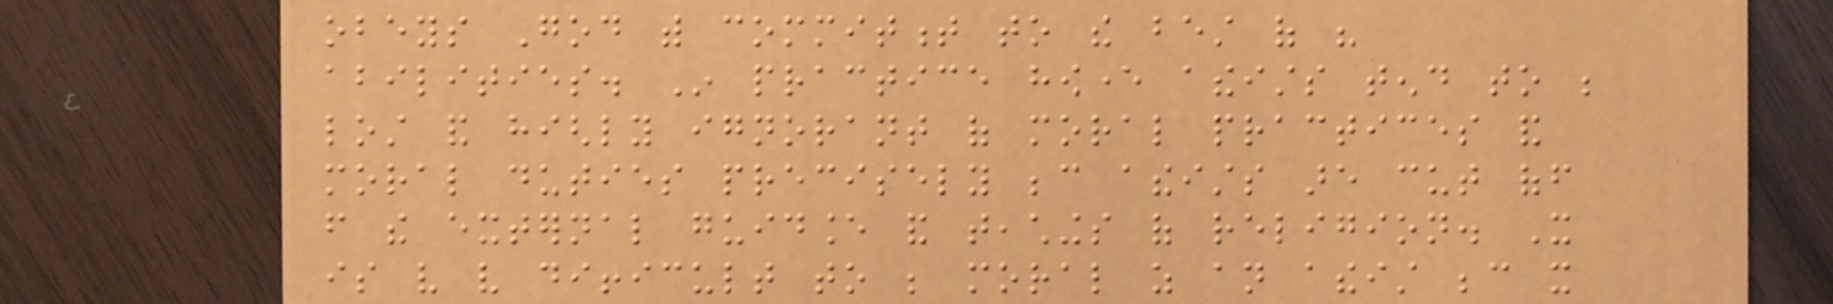obeys God with commitment to the best of his
abilities. In practice however atheists tend to be
lost and highly ignorant of moral practices and
moral duties precisely because atheists are cut off
from the external guidance and teachings of religion. It
is very very difficult to be moral as an atheist because it
